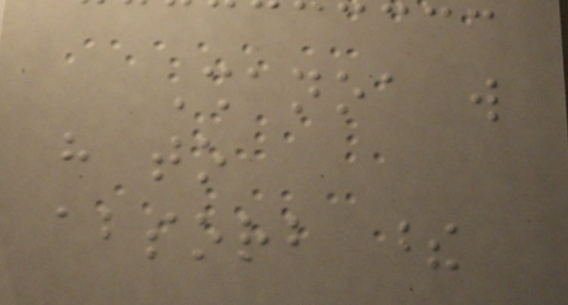Shanoa will
have to
absorb these
